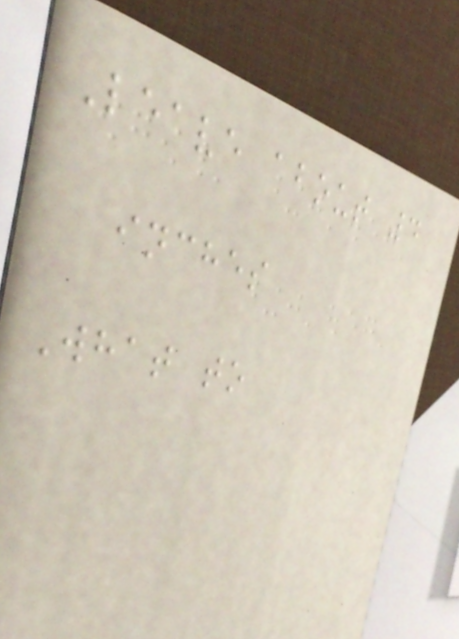Leave about 4
inches
What to
